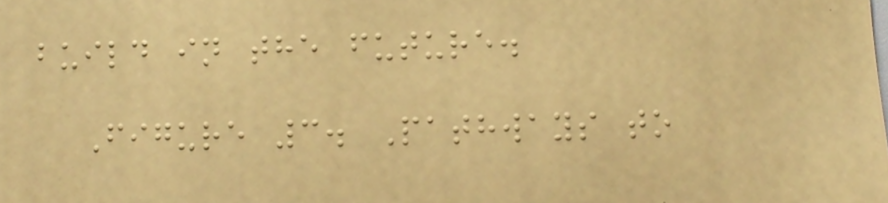build in the future.
Figure 3. Pathways to
